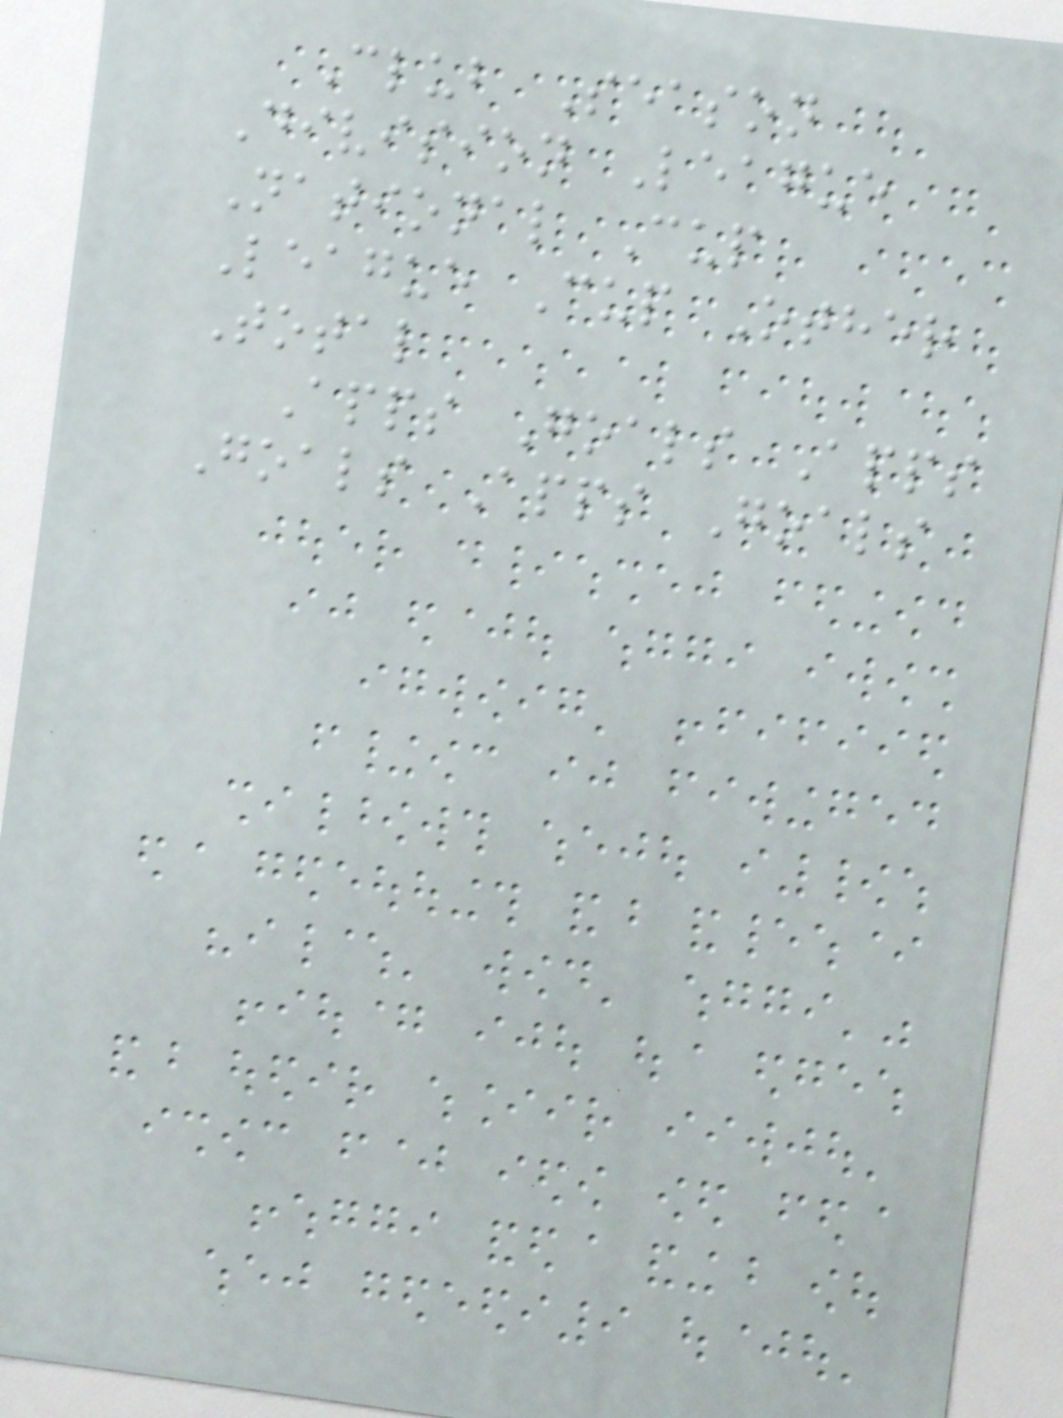Club Season
Division League
National Cup
League Cup Other
Total
Apps Goals Apps
Goals Apps Goals
